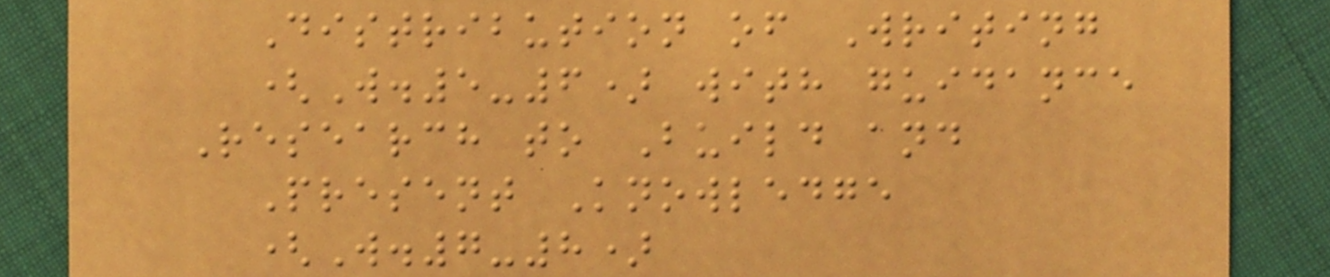Distribution of Writing
(W.5-6) with guidance
Research to Build and
Present Knowledge
(W.7-8)
